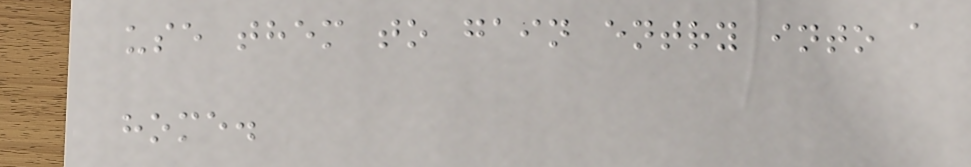use them to gain entry into a
home.
